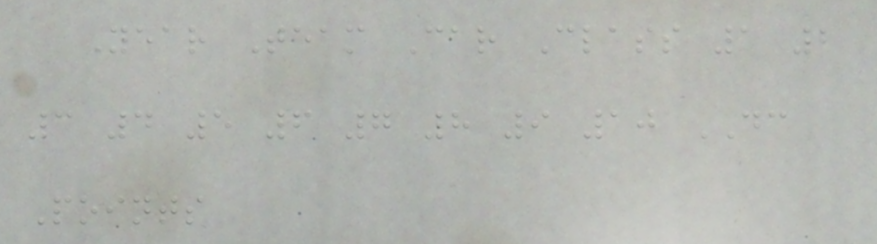Year Team Car Class 1 2
3 4 5 6 7 8 9 10 DC
Points
